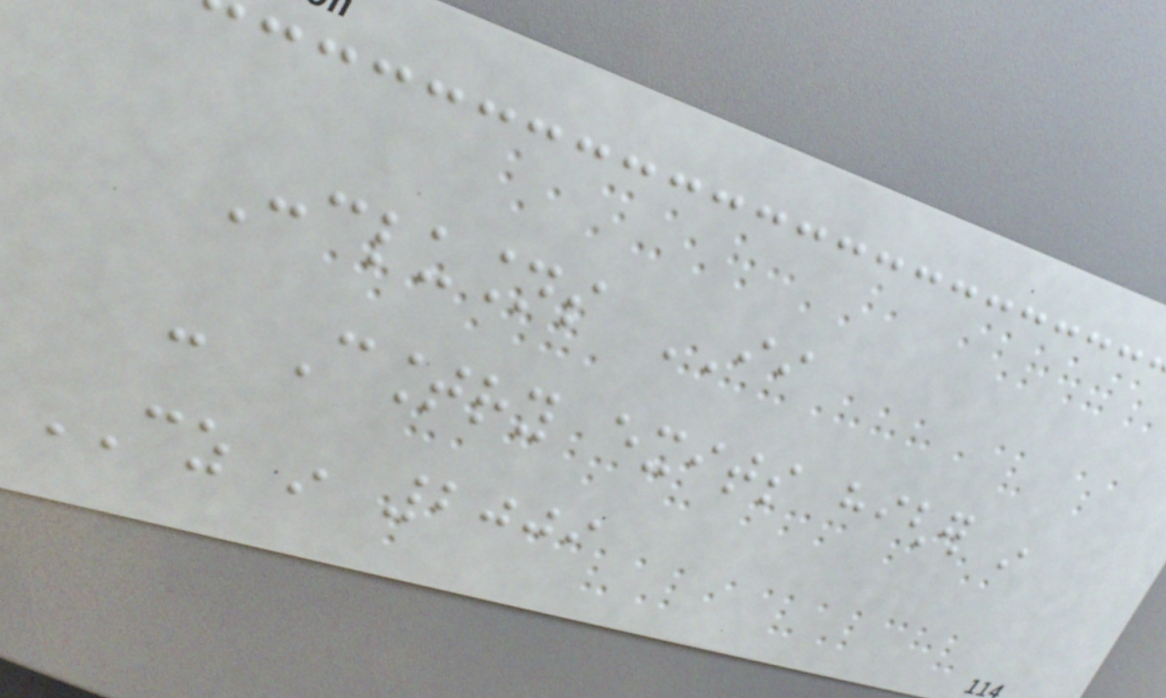Conclusions II
- Country exits higher in
CZ in 2009
